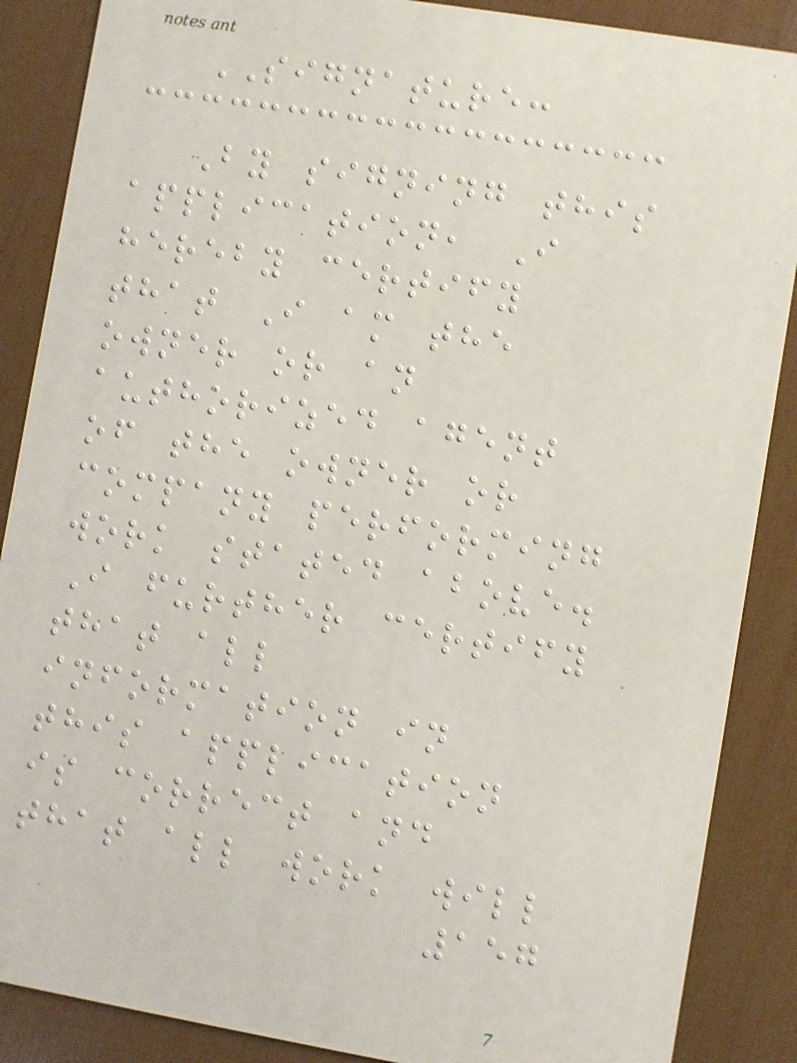SIGNATURE:
By signing this
application, I
hereby certify
that I am the
owner or an
authorized agent
of the owner or
company performing
work stated above.
I further certify
that all
information in
this application
is correct and
that all work will
157
